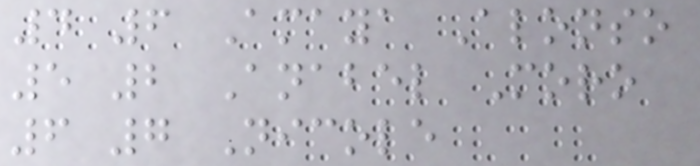4 6 Amaya Alonso
5 2 Anabel Moro
6 7 Nicole
